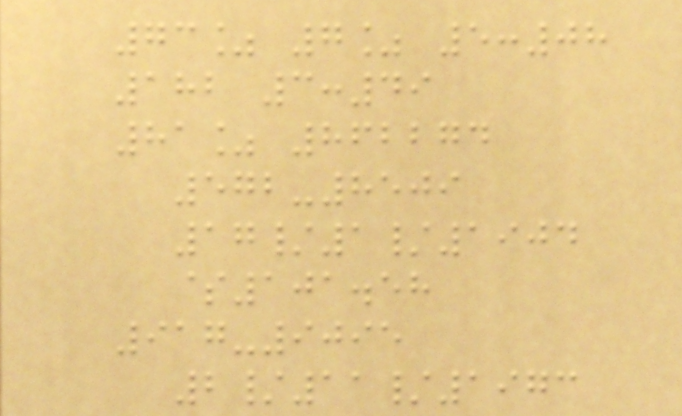73% 7% 5:08
182 3:49
81% 862274
572-8509
17/1/1904
$101.58
917-9095
2/11/1973
